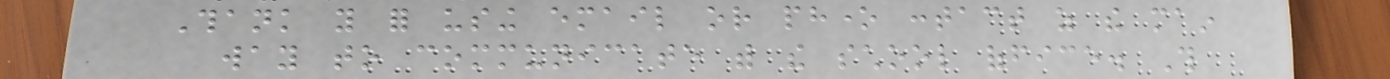Thank you for using email or phone contact as the main
way to communicate with the school office. This
